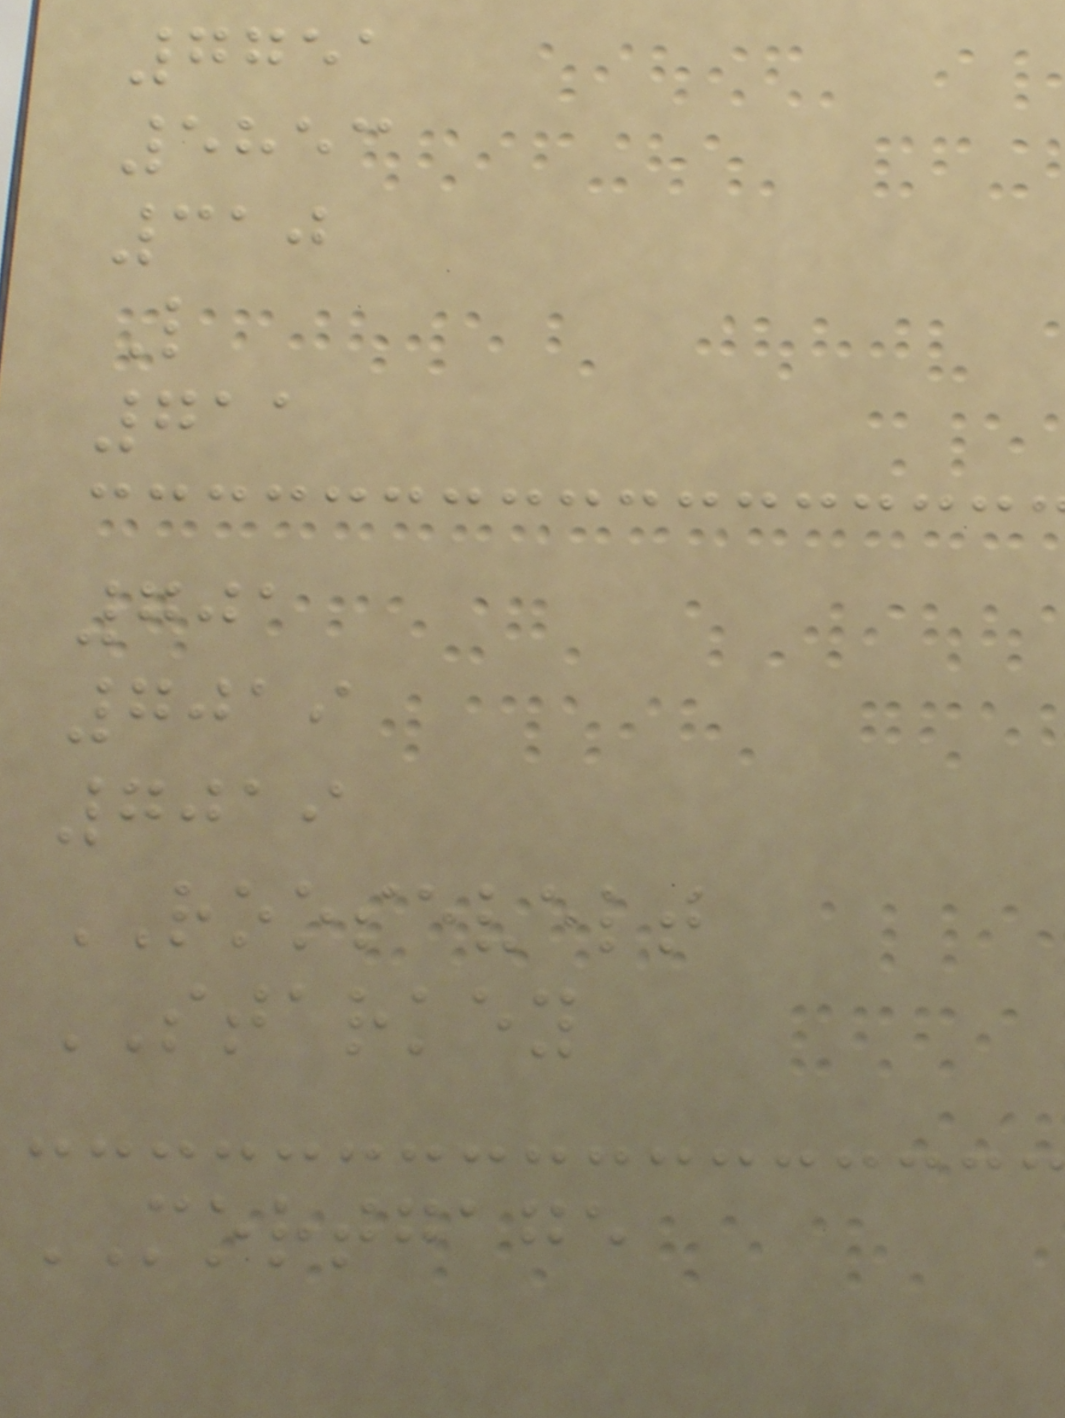7751
5853
310
L
711
701
7019
7019
ROOSEVELT
STARKEY
MORTGAGE
